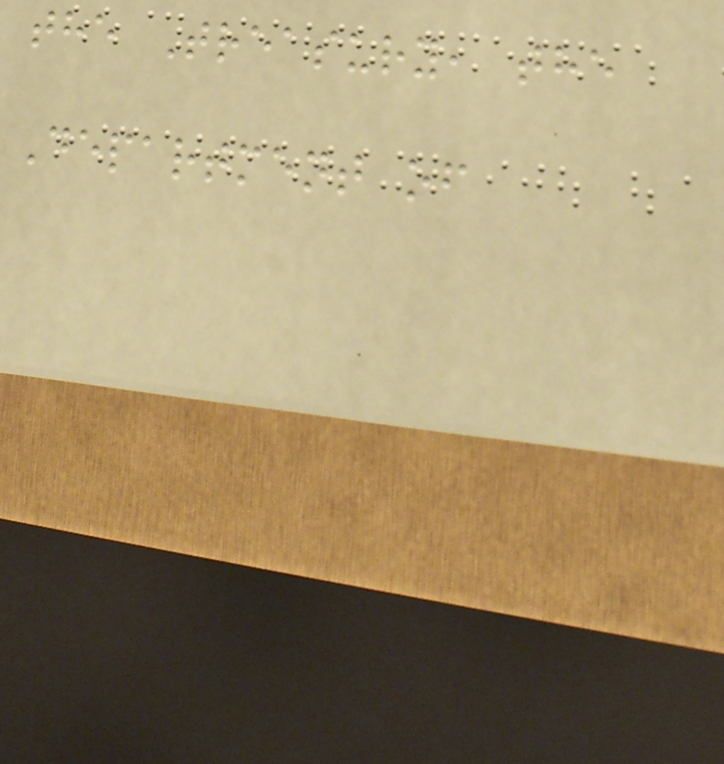the Treasury, the
Department of
